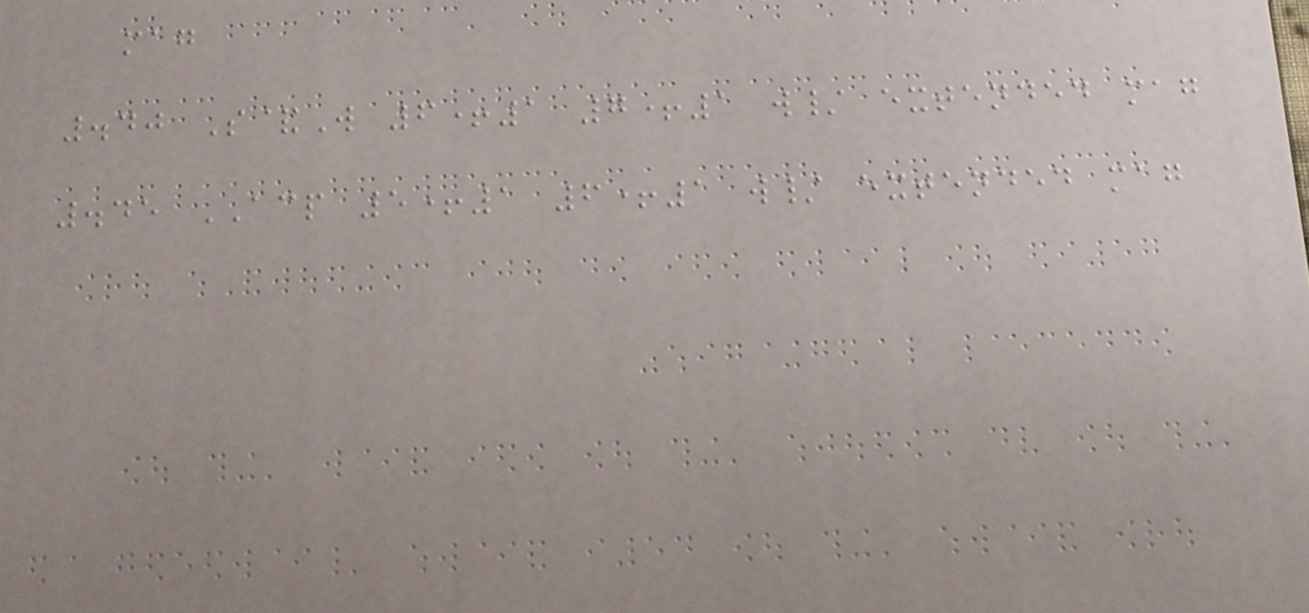mag
.40 S&W 6+1 7+1 w/ extended mag
.45 ACP 5+1 6+1 w/ extended mag
